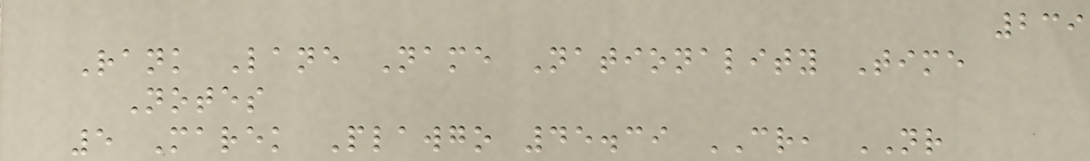239
Rank Lane Name Nationality Time
Notes
5 Marek Plawgo 45.39 CR, NR
